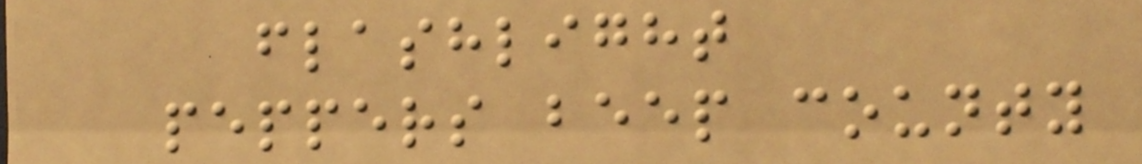flashlight
peppers beep county
